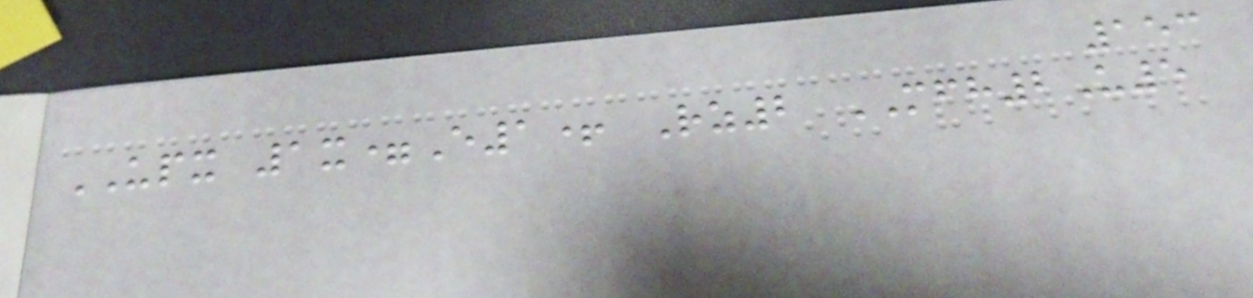153
UPX 1x=E1+ Rz2 MFH2U5
